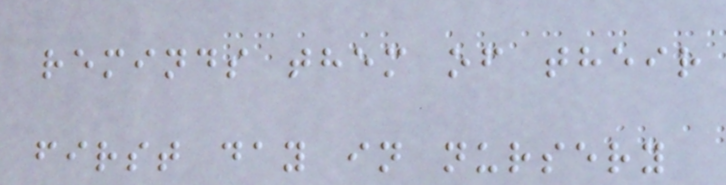reminds them of their
first day in nursery
